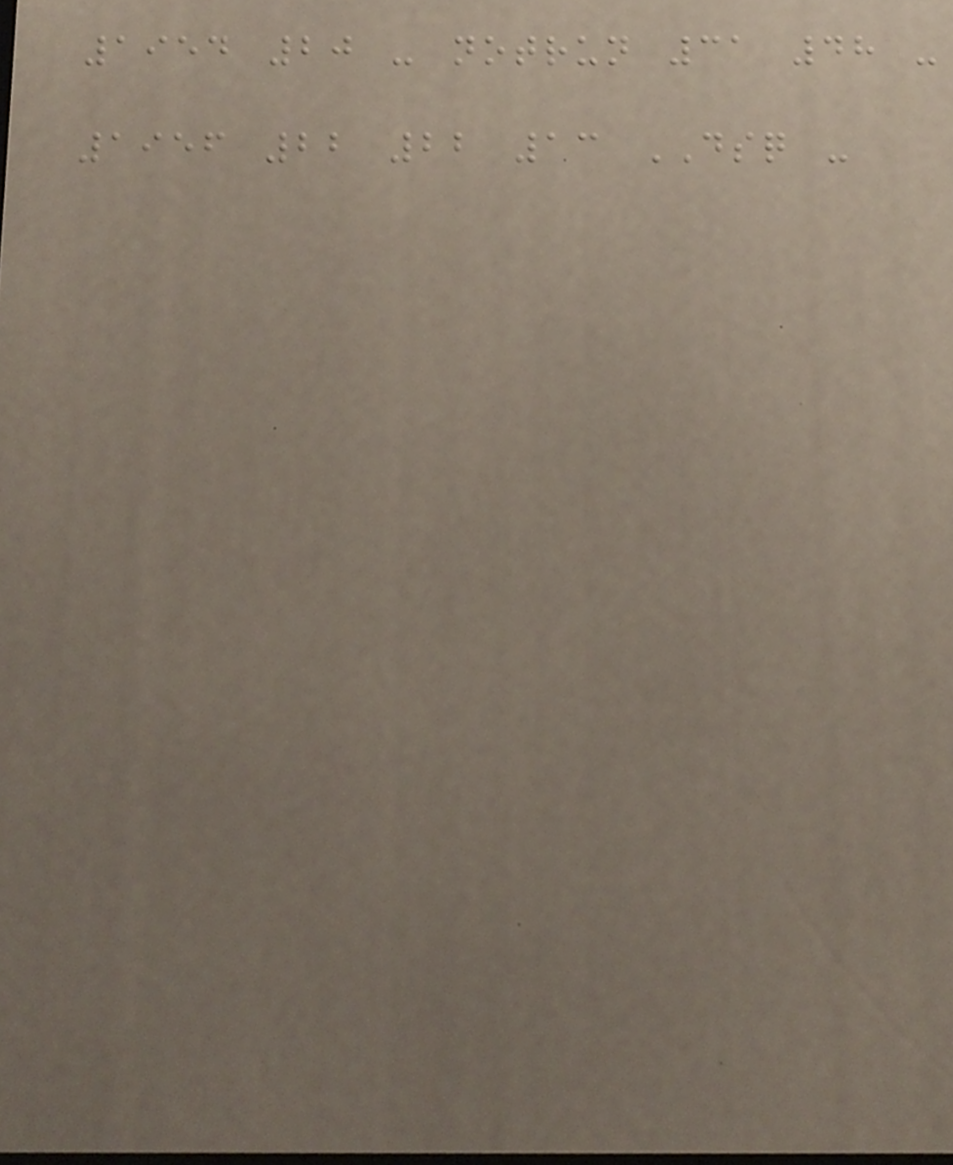1954 20 - notrun 31 48 -
1956 22 22 13 DSQ -
